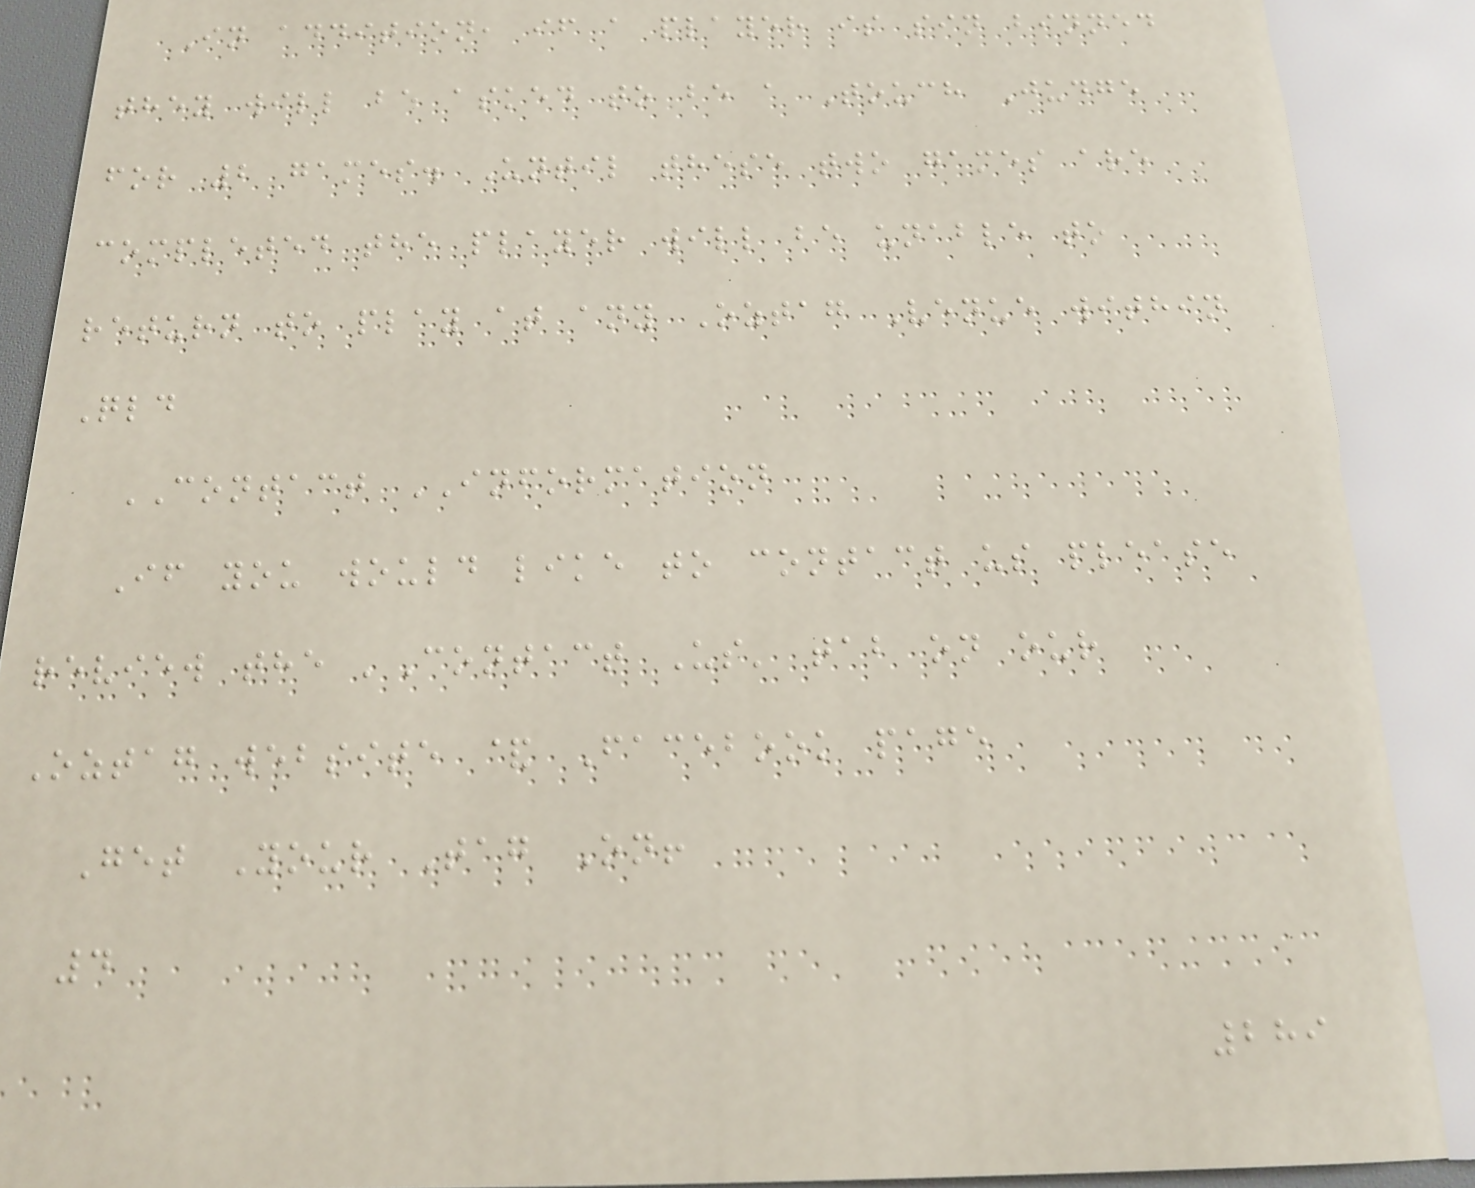In addition, if a player is sin binned
they will be asked to be a Touch Judge
for 2 games. Until these two games are
completed the player will be unable to
return to play at any Oztag Venue within
Qld
CONTACT INFORMATION
If you would like to contact us please
review the 'Contact Us' tab on our
Oztag website & Facebook page
Get Your Tag On!
4
289
